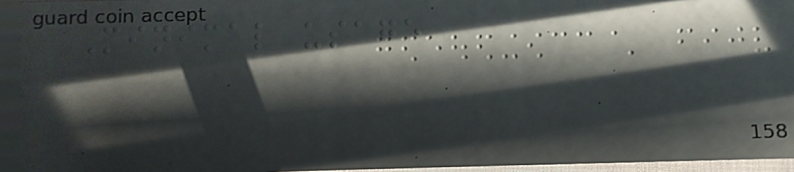Minimal usage
